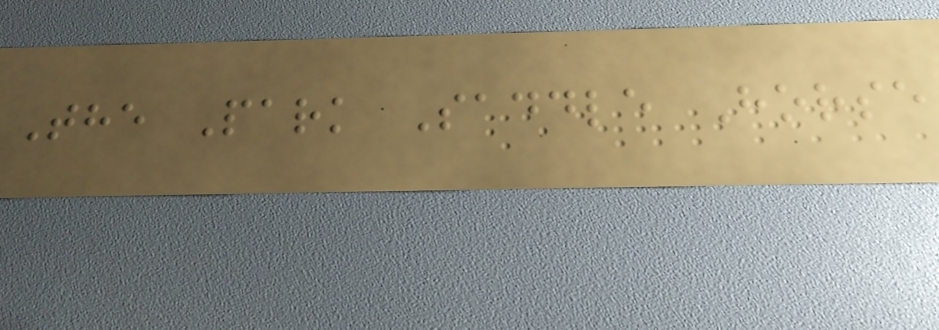The Park Saddle Horse
